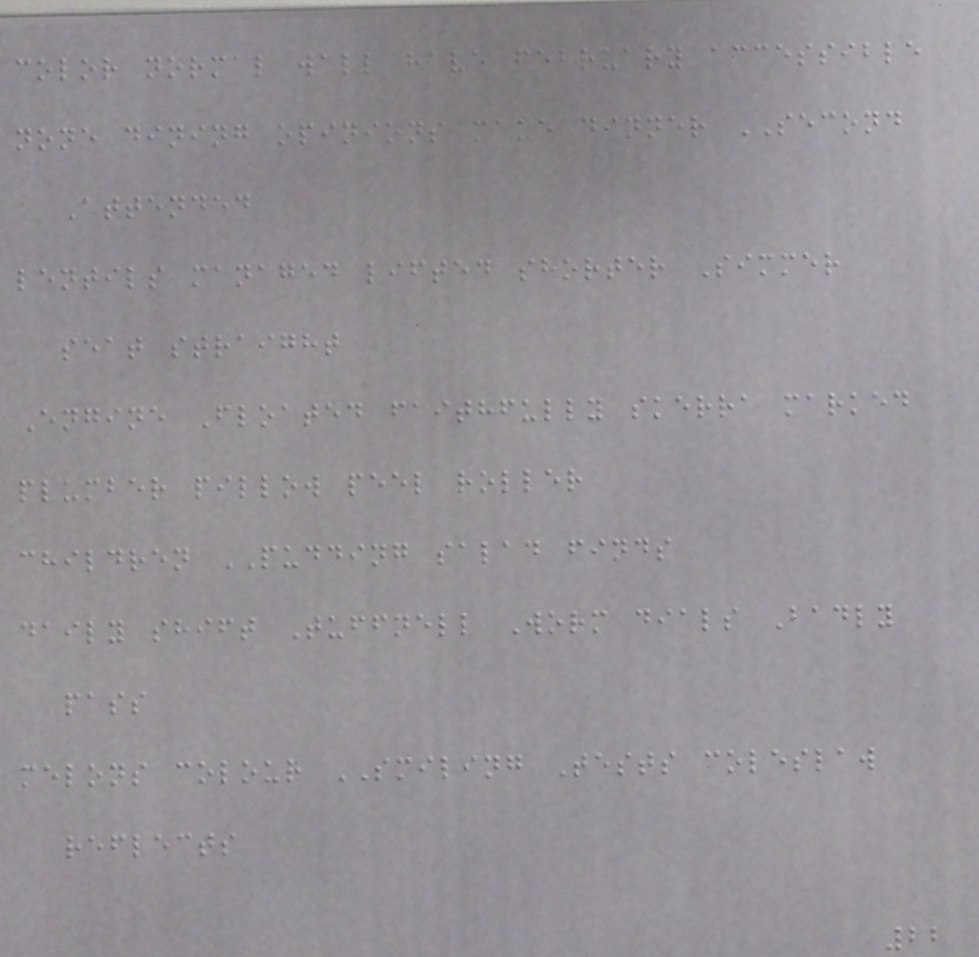color normal wall have february accessible
none dining opinions make dinner SECOND
Attended
lentils managed lifted shorter Simmer
seat straight
Engine Floated faithfully skerra marked
plumber pillow peel roller
children PUDDING salad finds
daily shift Tuffnell Worm dials Badly
pass
melons colour SMILING Tests coleslaw
reflects
22
